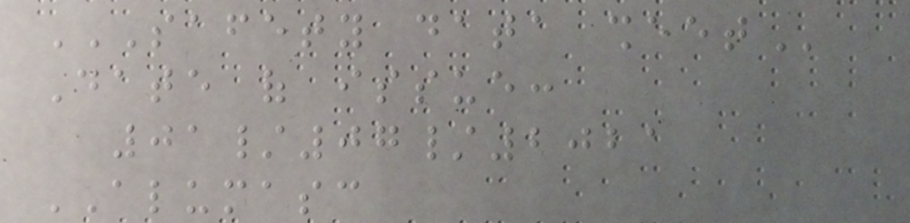SAFETY DATA SHEET
Date of issue:
01/07/2021
ALUMASC
